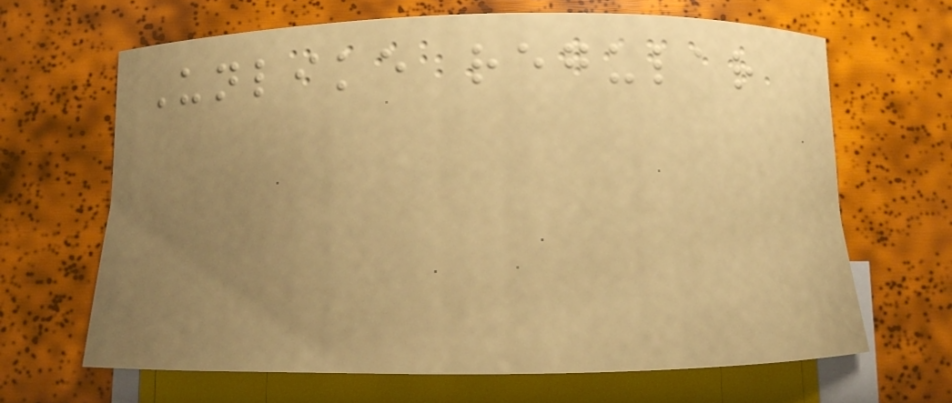Unlike regular
